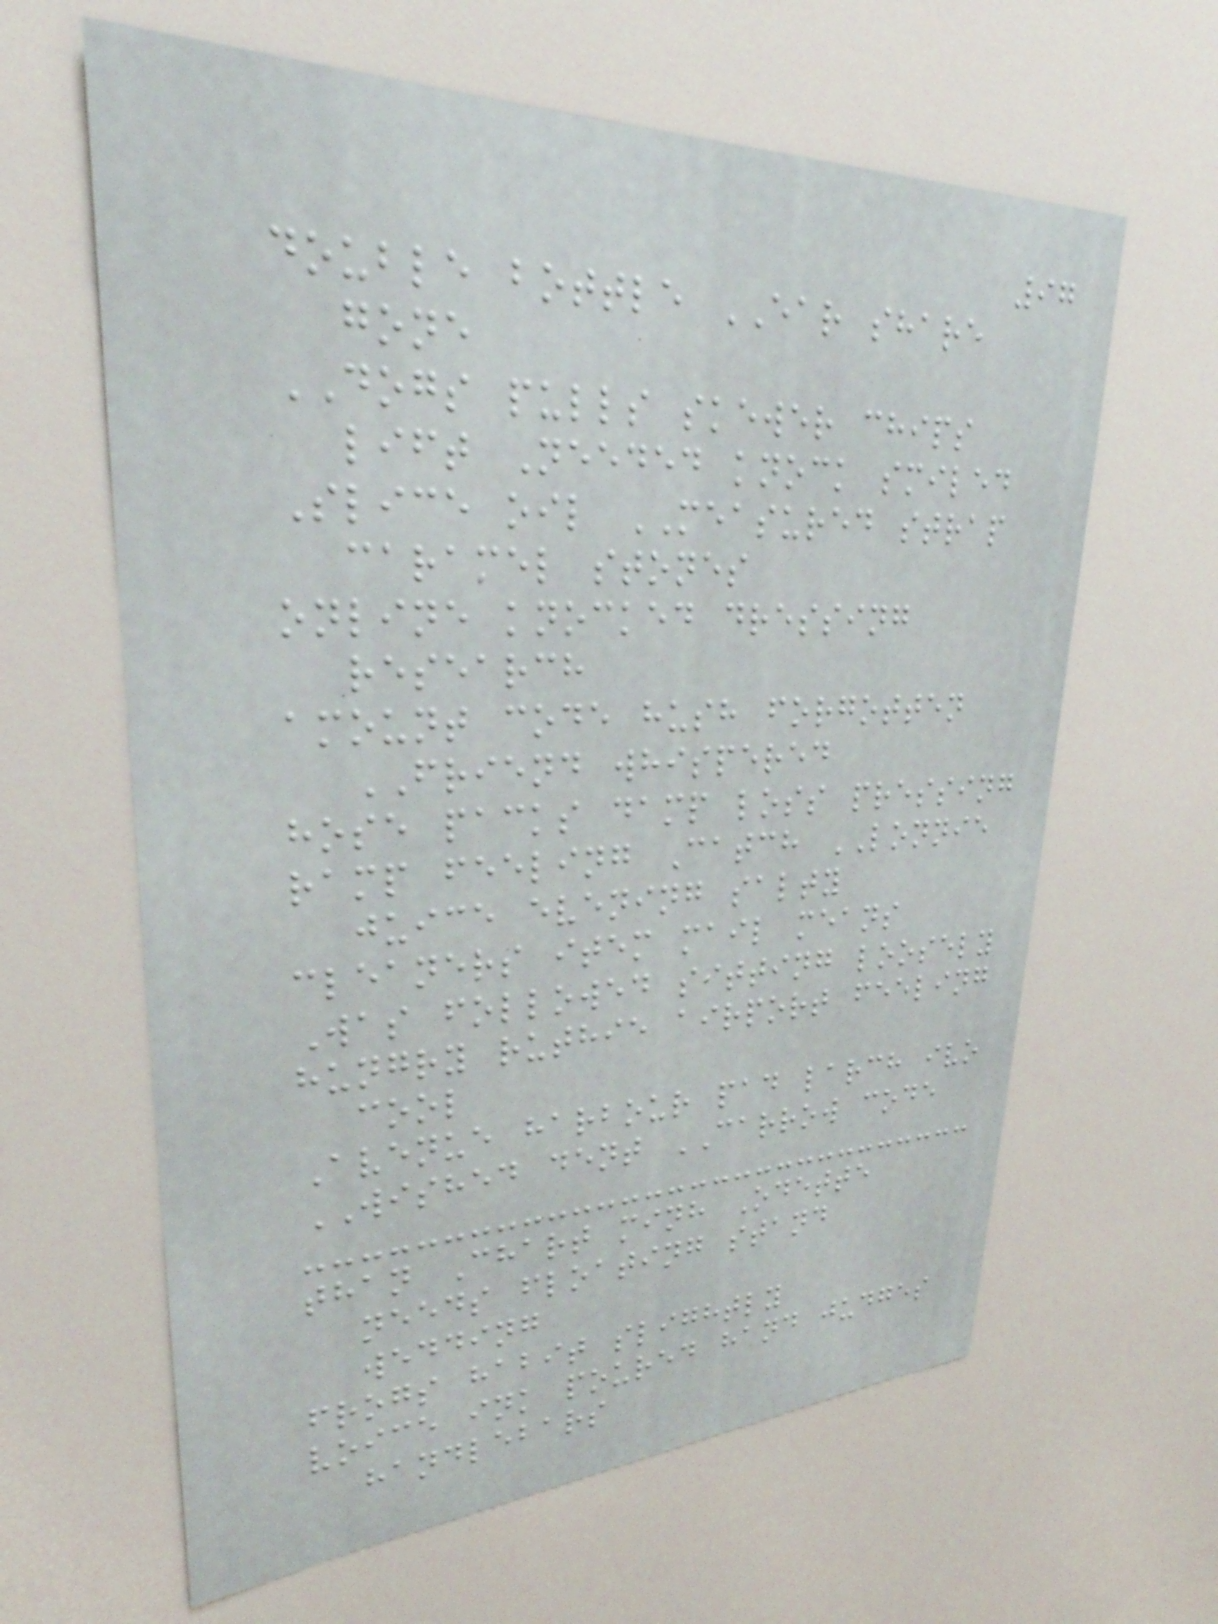97
double bottle EAR share
gone
DOGS pulls skewer chips
lift Needed knock smiled
Slice oil MEASURED strap
caramel stones
online knocked dressing
research
amount code hush forgotten
FRIEND whispered
hose packs damp loss pressing
ramp feeling Catch LONNIE
juice evening salty
cleaners item mail means
Was followed sitting loosely
hungry ruthie airport feeling
cool
Avenue harbour pad larch ivo
WISHED dent CARROW code
than Chart minh Odette
needs floating stand
wedding
frogs habit slightly
voice ink poured hand judges
handlebars
